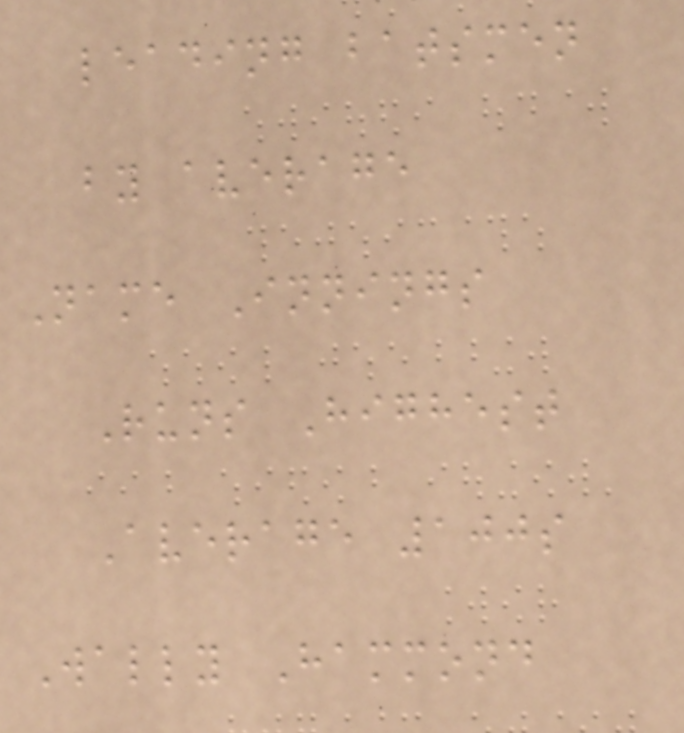leading batsmen
by average
Name Innings
Runs Highest
Average 100s
Wally Hammond
